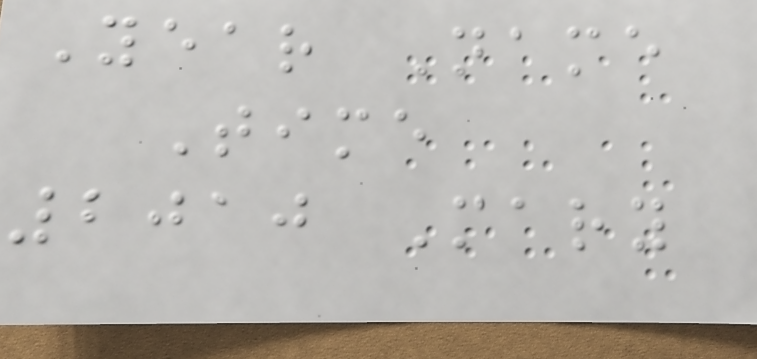Year Name
Time
2010 Mary
